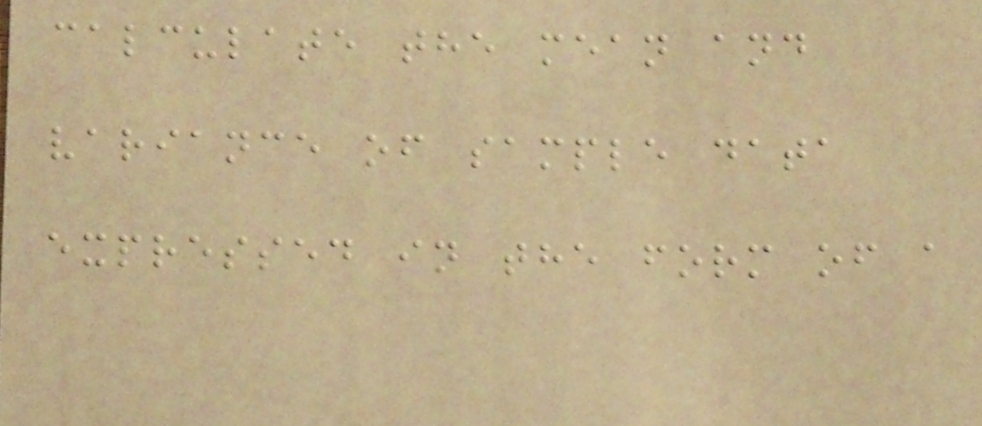calculate the mean and
variance of sample data
expressed in the form of a
